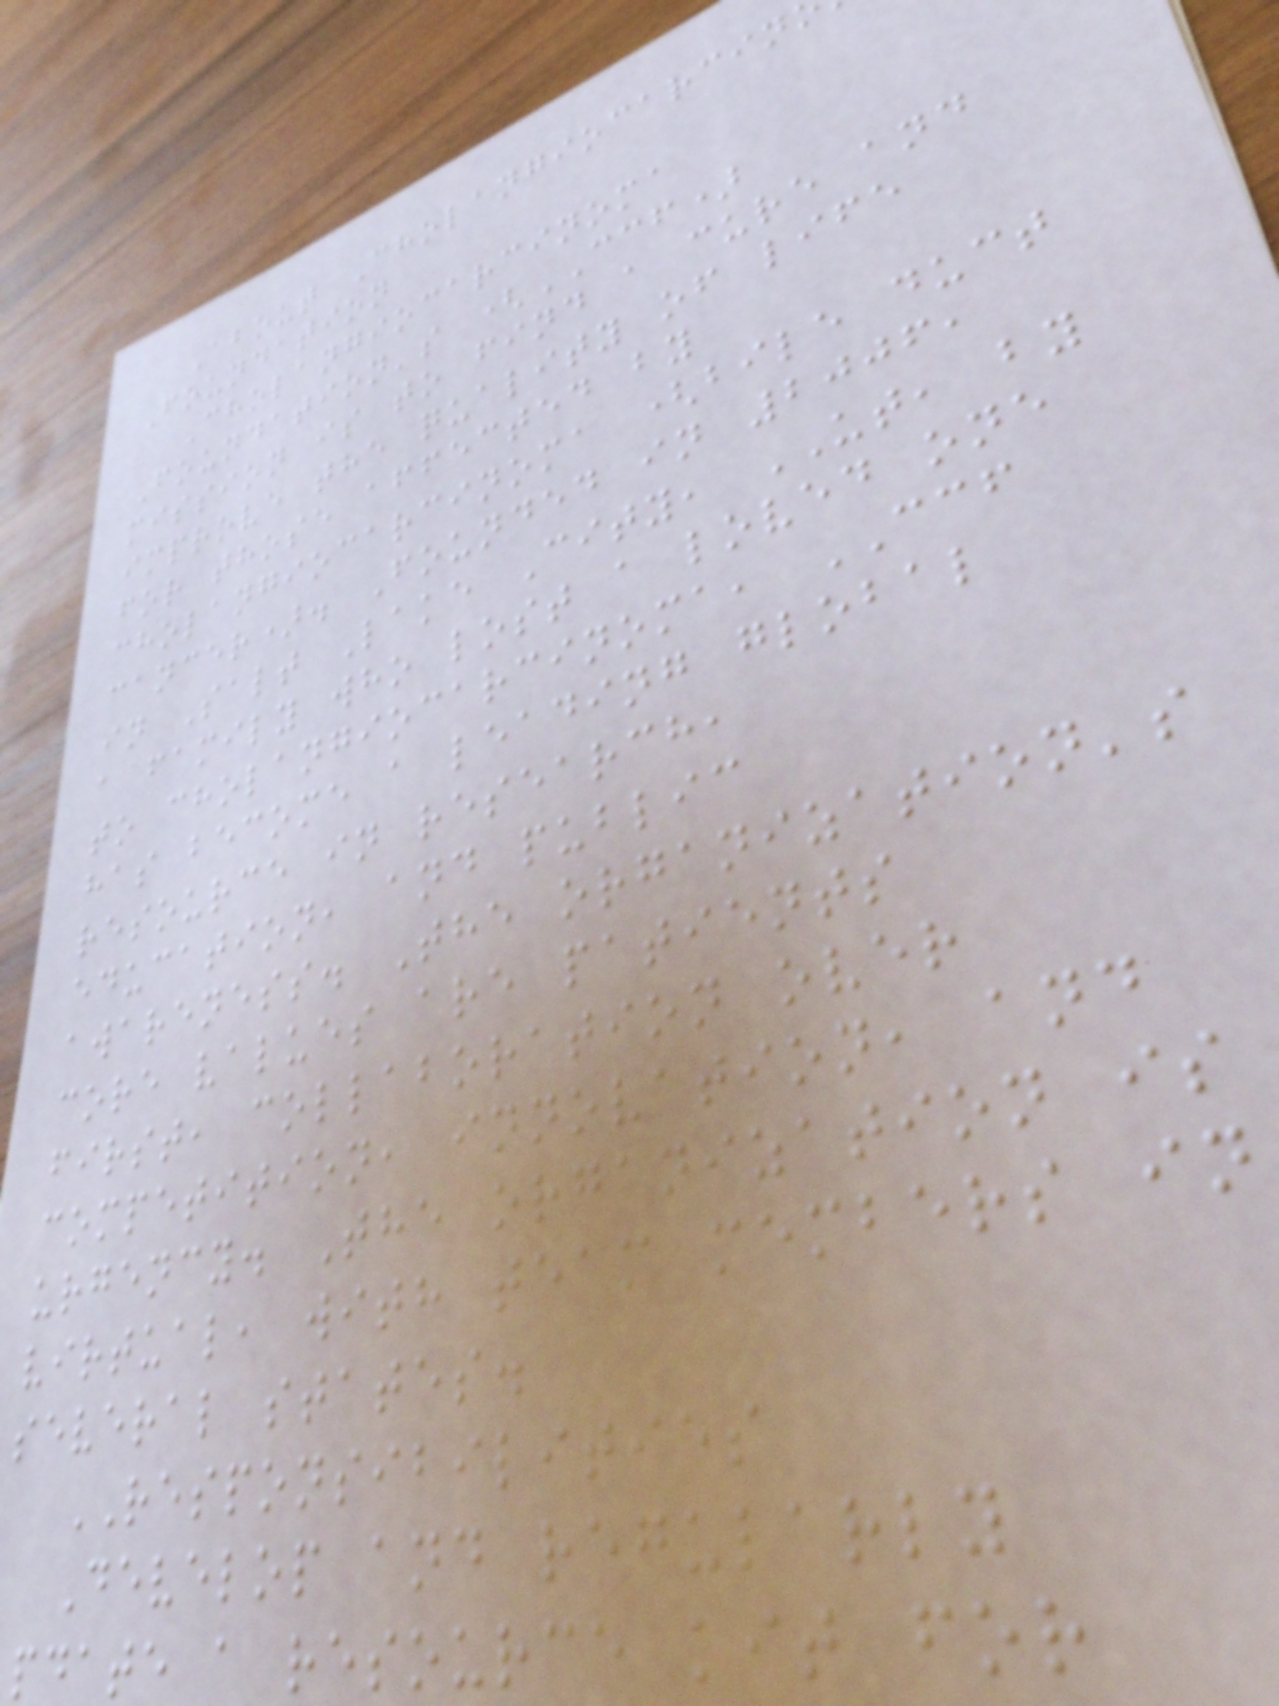About Cholangiocarcin
Foundation
Cholangiocarcinoma
Foundation's (CCF)
mission is to find a cure and
improve the quality of life
for those affected by
cholangiocarcinoma (bile duct
cancer). Founded in 2006,
in Salt Lake City, UT, by
a family who lost a loved one
to cholangiocarcinoma, CCF
has become a leading global
resource in research,
education, and public
awareness. The organization's
core values are patients
first, collaboration over
competition, innovation, and
urgency. The organization is
virtual, with team members in
several states.
RESPONSIBILITIES
Develop and regularly
pdate a resource kit for
